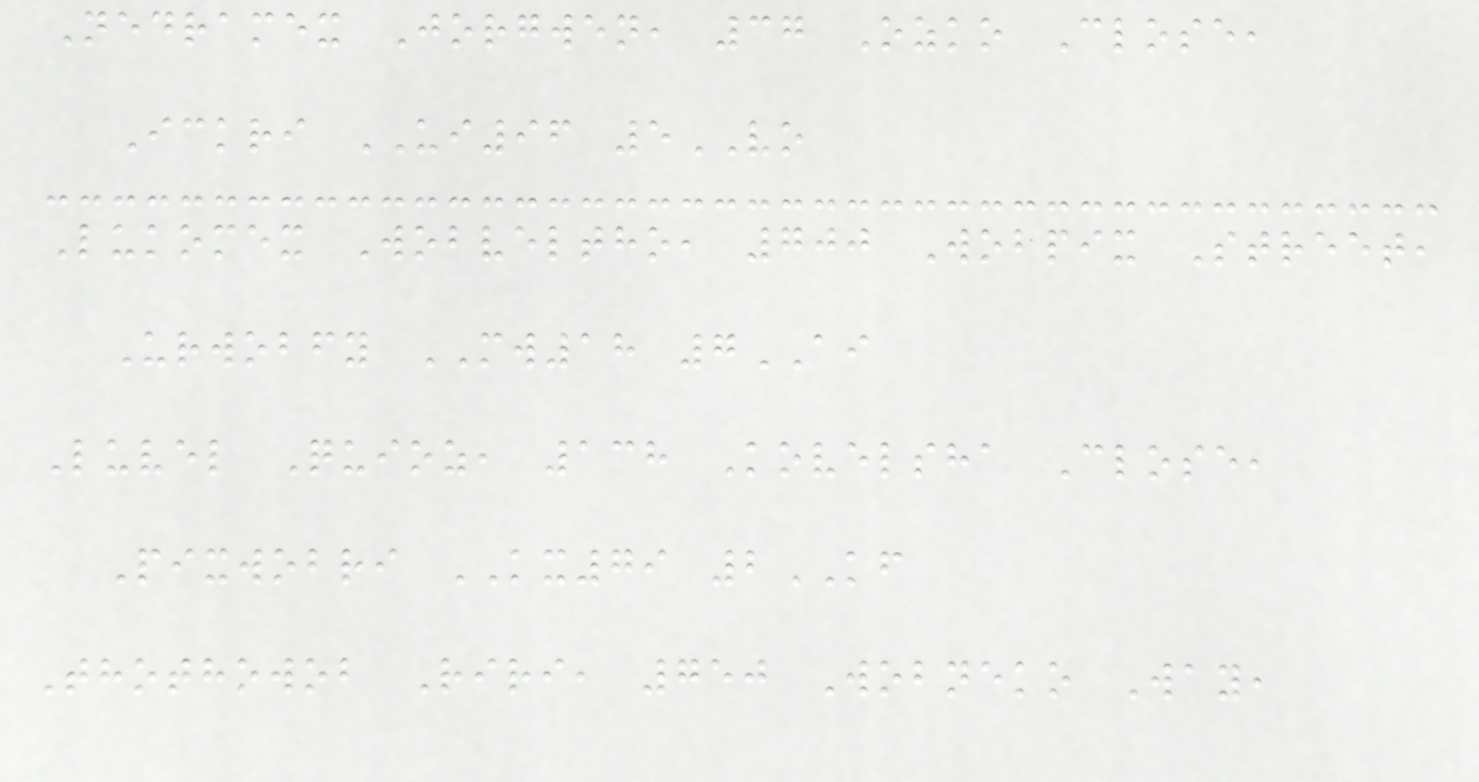Nedramex Jorgwen, 37 Ozko Close,
Ickri UI96 5VO
Lukomex Wobveltho, 700 Wobpix Street,
Urwobfy MW18 7AI
Luvel Quioz, 138 Kovelsha Close,
Pixwobri KX79 2KF
Thothowob Riri, 750 Wobneko Way,
